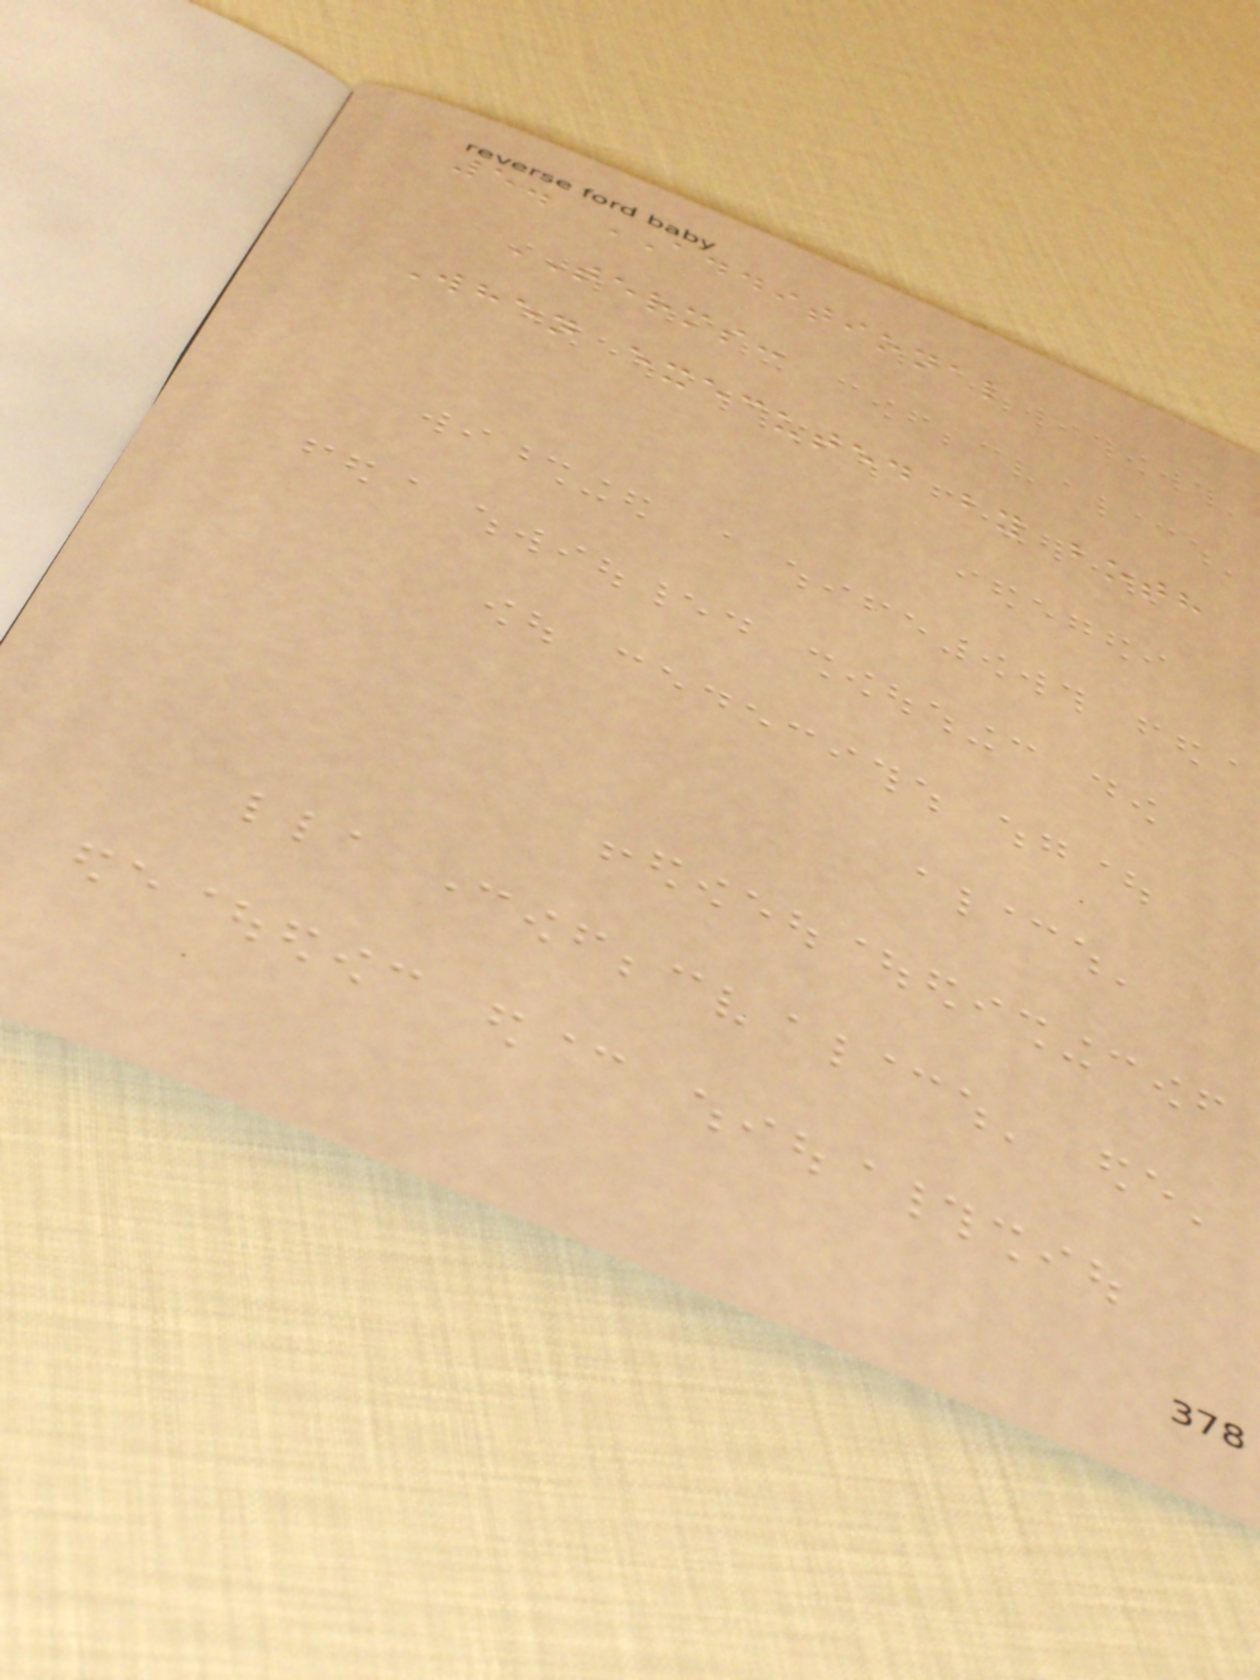5. ADDITIONAL
TERMS:
When executed by both
